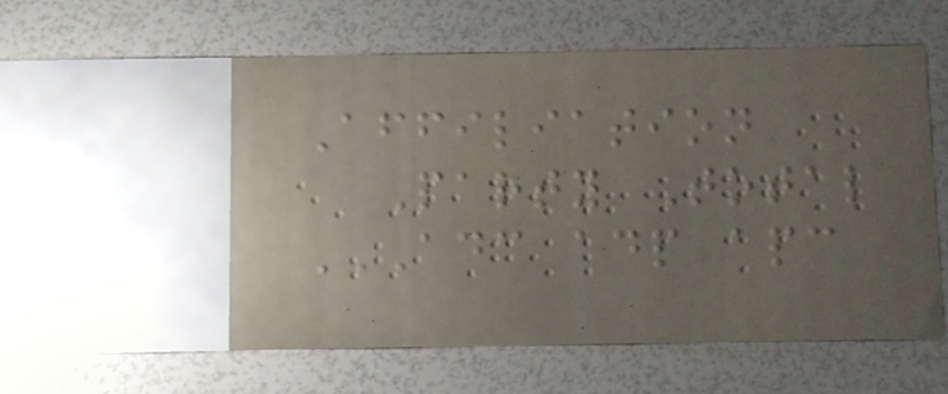Affiliation
Party Total
ADC ADP APC
